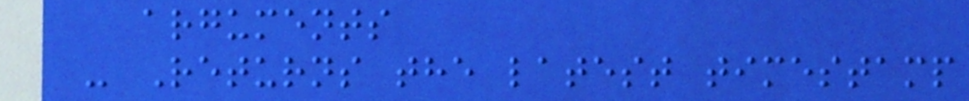arguments
- Returns the latest timestamp
